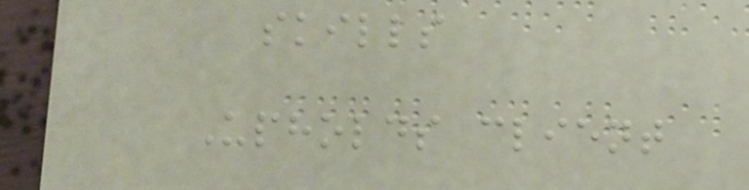skills
Upholds client
